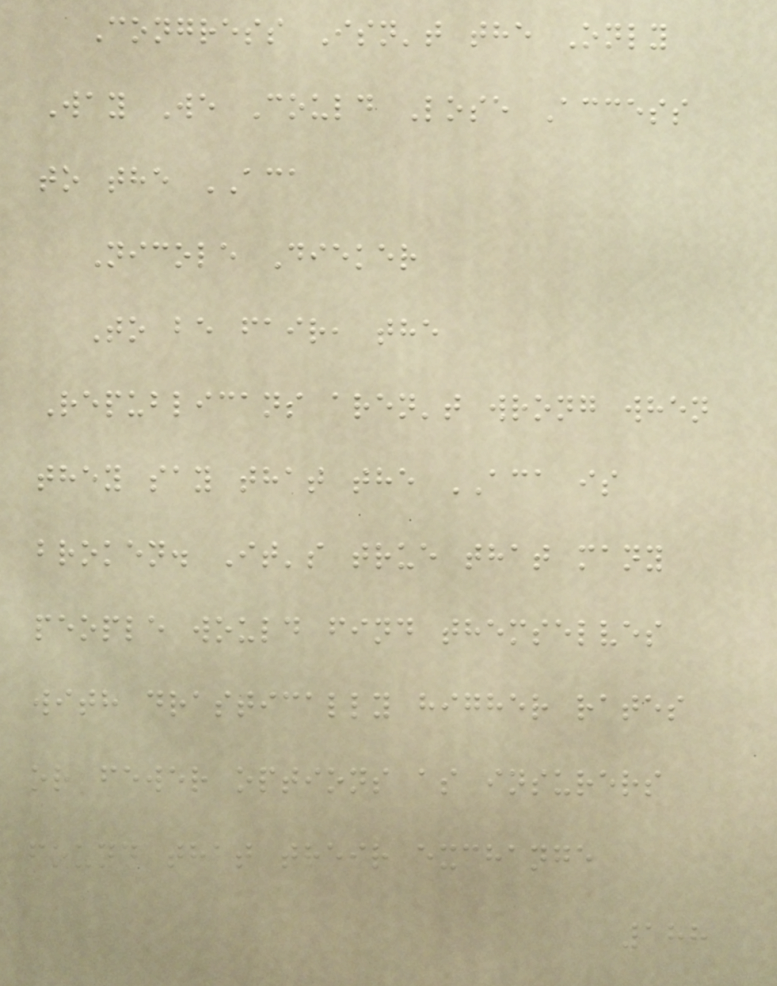Congress Isn't the Only
Way We Could Lose Access
to the ACA
Nicole Dieker
To be fair, the
Republicans aren't wrong when
they say that the ACA is
broken. It's true that many
people would find themselves
with drastically higher rates
or fewer options as insurers
found that their exchange
188
